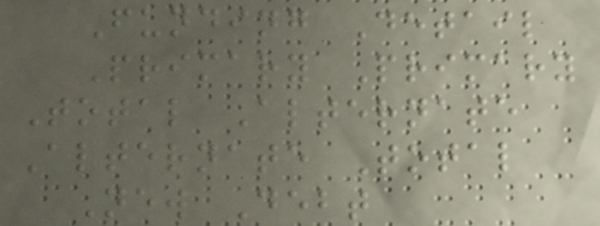Funding Detail
Primary Primary
Total Alternate
Alternate Total
New Debt
